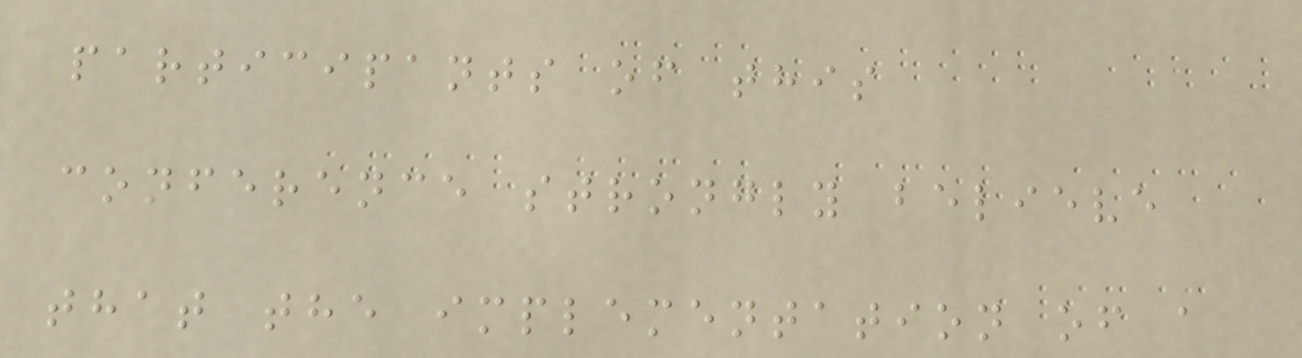participants of this
conference strongly believe
that the implementation of a
